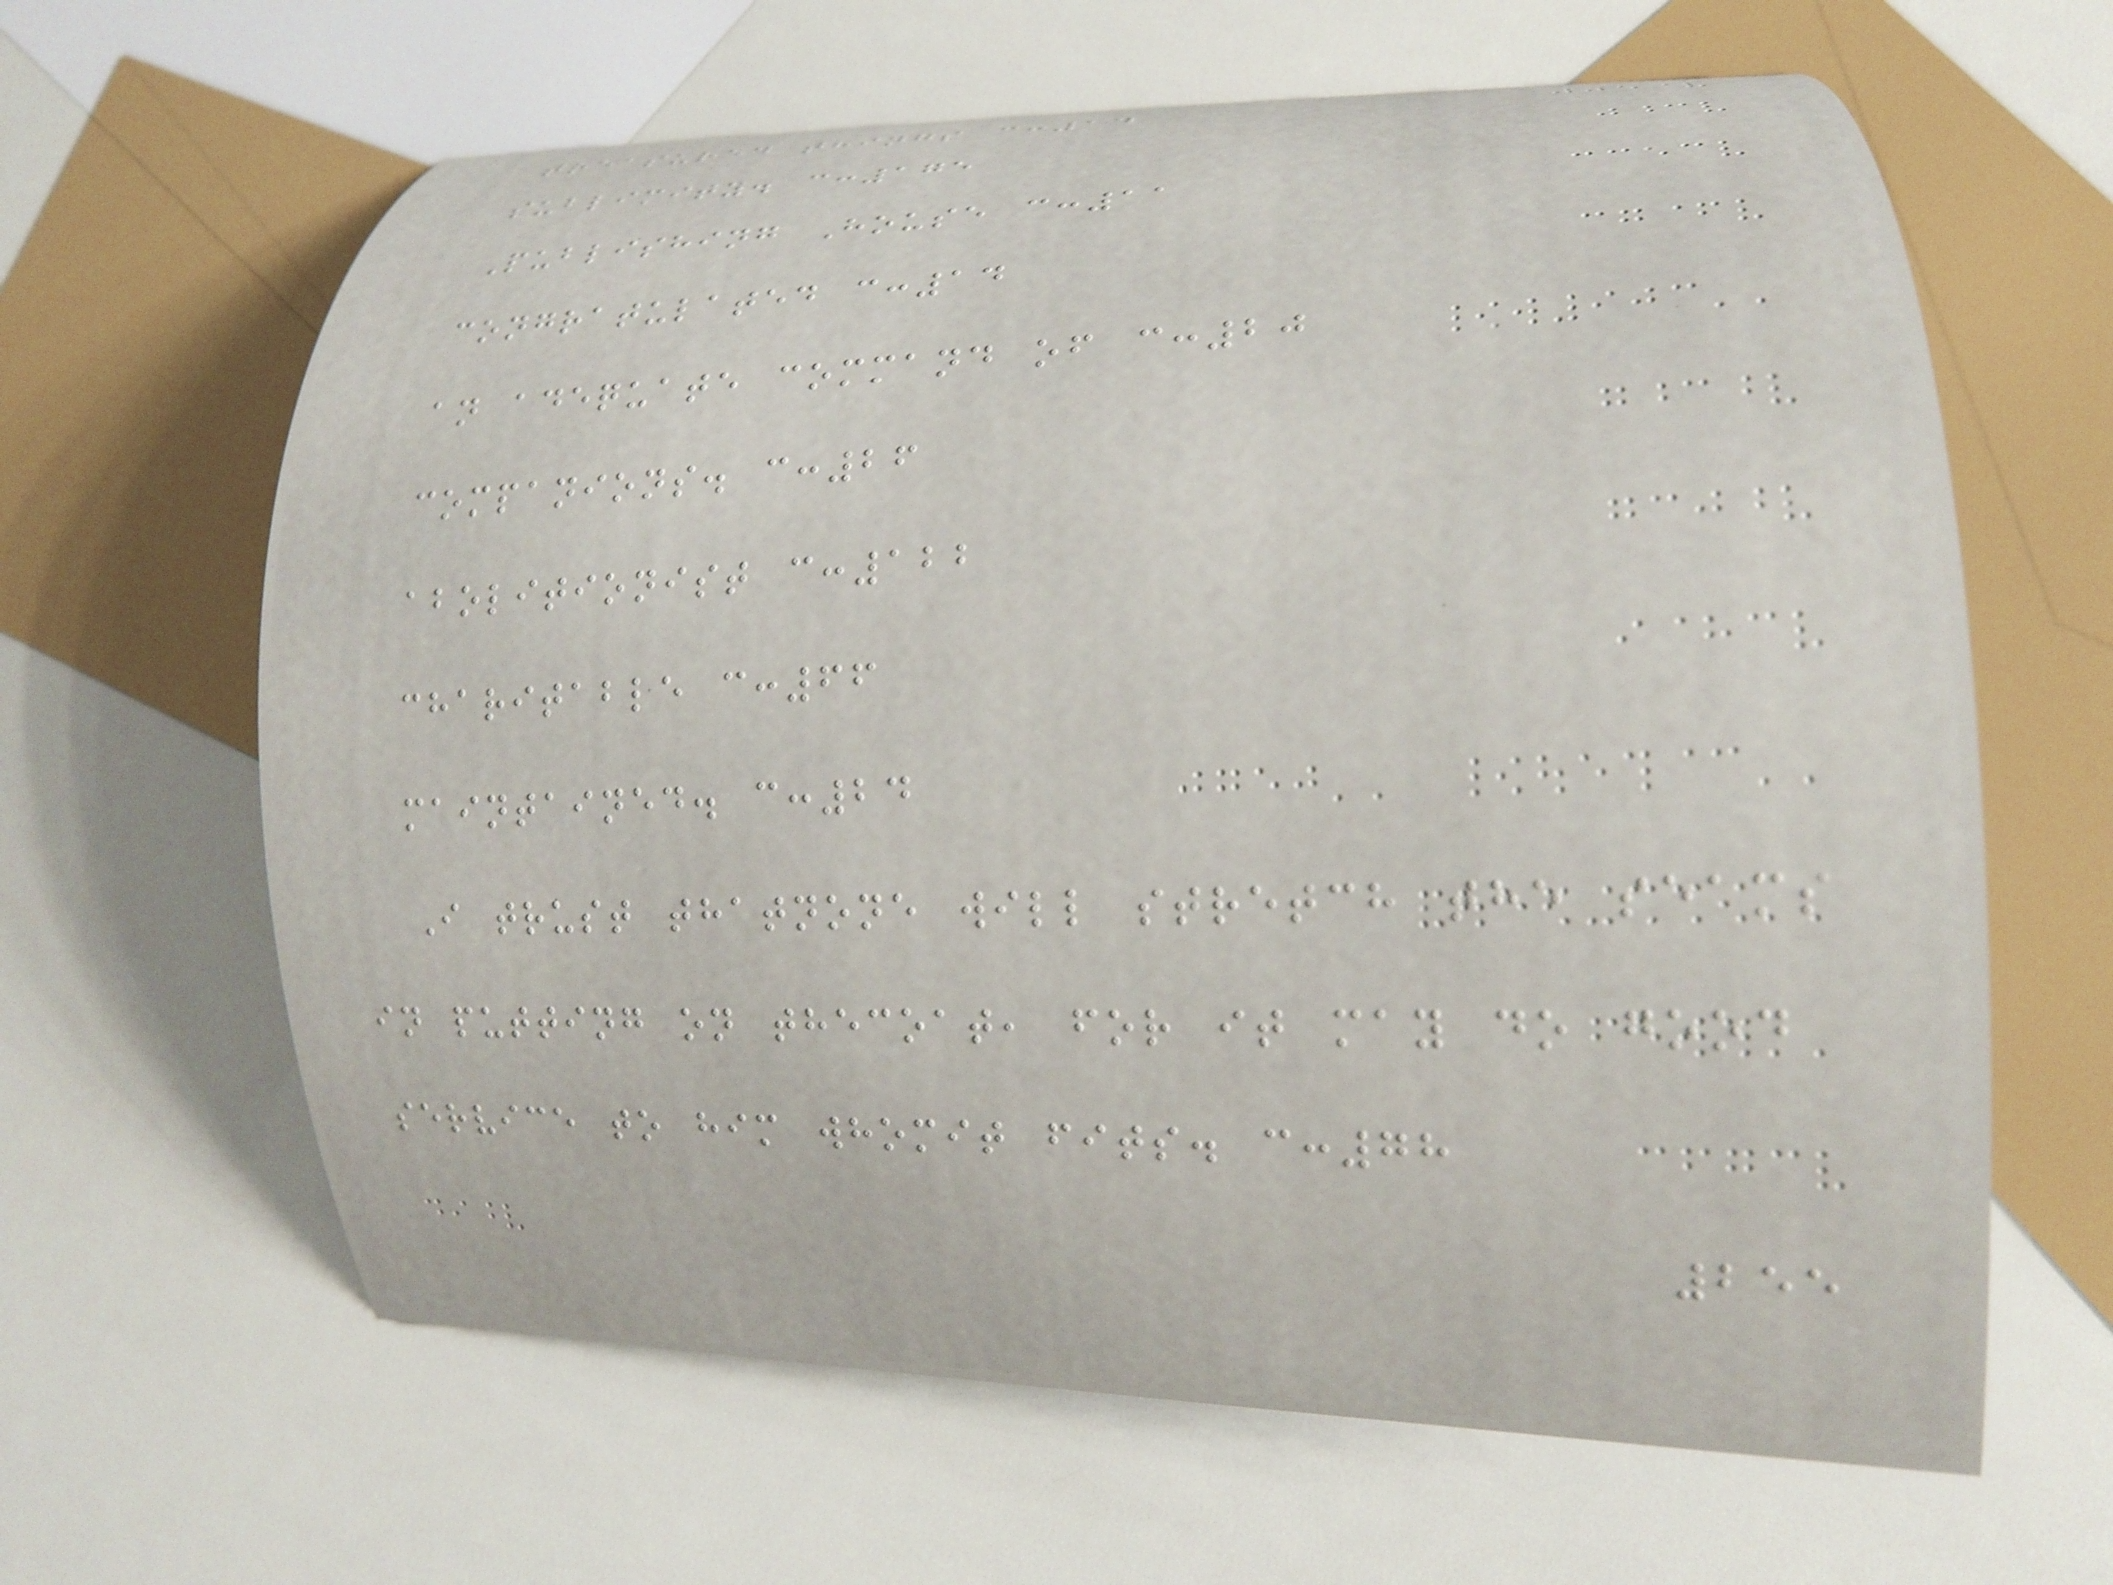treasured things c:14
sublimity. c:175
Publishing House c:11
congratulated c:14
an adequate command of c:20
companions. c:26
abolitionist c:122
charitable c:66
maintained. c:24
I trust thatnone will stretch the seams
in putting on thecoat, for it may do good
service to him whomit fits. c:78
255
